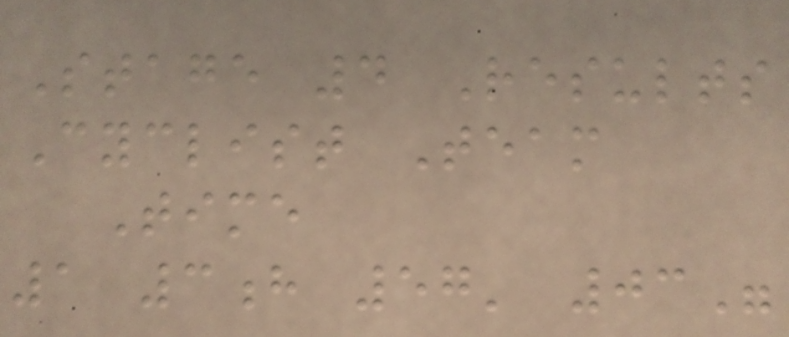Stage 4 Results
Cyclist Team
Time
1 3h 57' 03"
